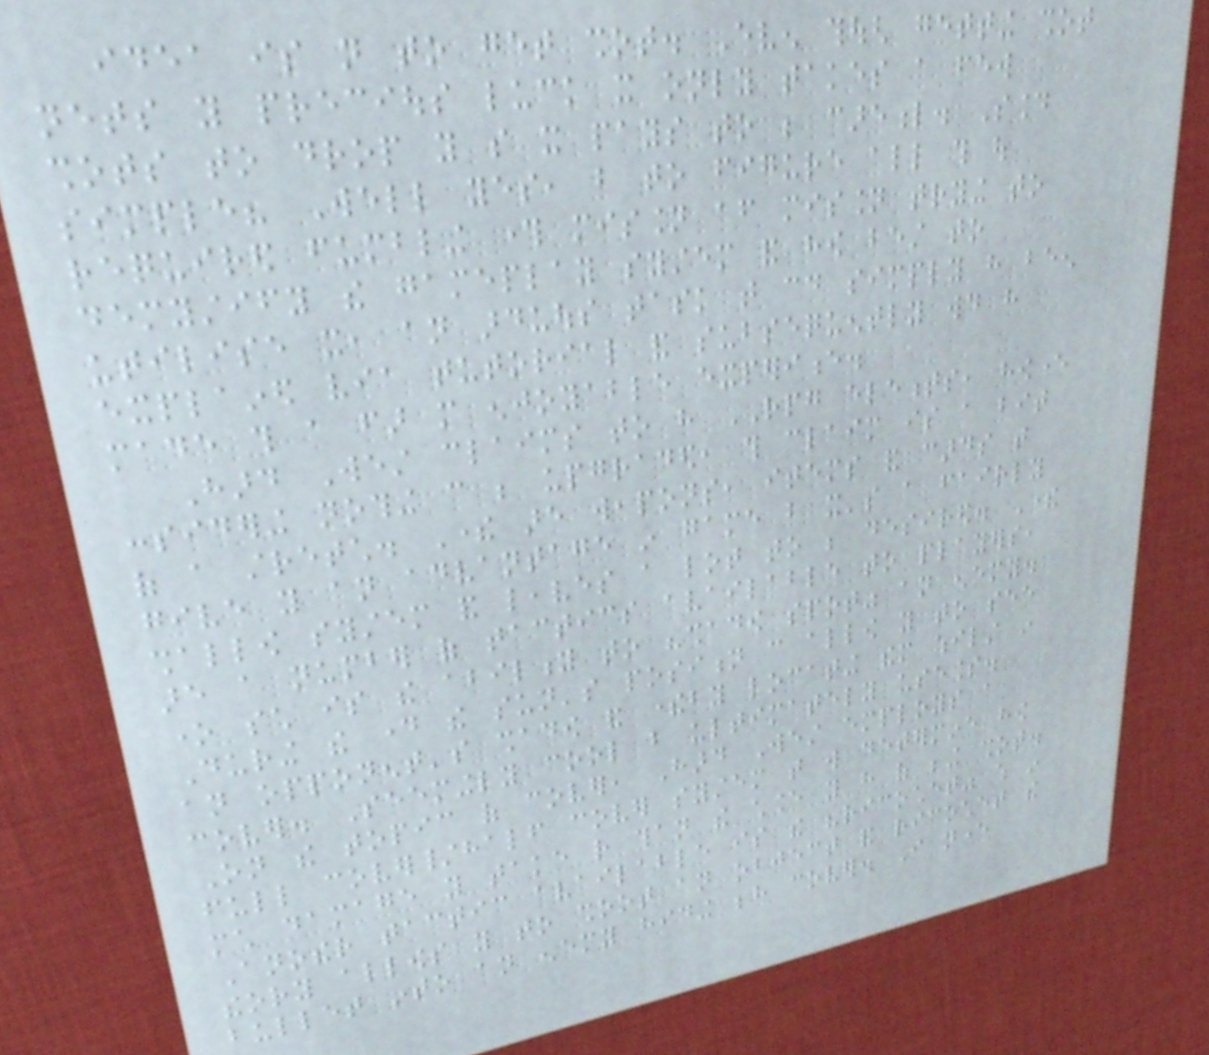idea is not to get shot. Even though getting shot
nets you precious luck it only takes a few
shots to drop you so it pays to be careful. Sound
simple? Well yes, but to figure all this out
required fumbling through mission after mission trying to
demystify the gameplay system and how best to
utilise it, an arduous task that could simply have been
explained via tutorial and subsequently would have
made this a far more enjoyable experience.
Hard West claims to have RPG elements, however
considering nothing can be upgraded, this claim is a bit
of a stretch. There are weapons, items and cards that
give you an advantage in game but it's a fairly
shallow system and leaves a lot to be desired. There
are a number of tactics available to players,
one such is the ability to "shadow spot" an enemy.
During the day the sun's position can allow you to see
an opponent's shadow and thereby locating them whilst in
cover. Seemingly cool but ultimately useless.
On the topic of cover, Hard West employs a
full cover/half cover system that will determine how
much damage you take rather than the chance you have of being shot.
Another tactic available is the "ricochet" which in
theory allows you to shoot an object and ricochet the
bullet into an enemy hiding behind cover. I never
